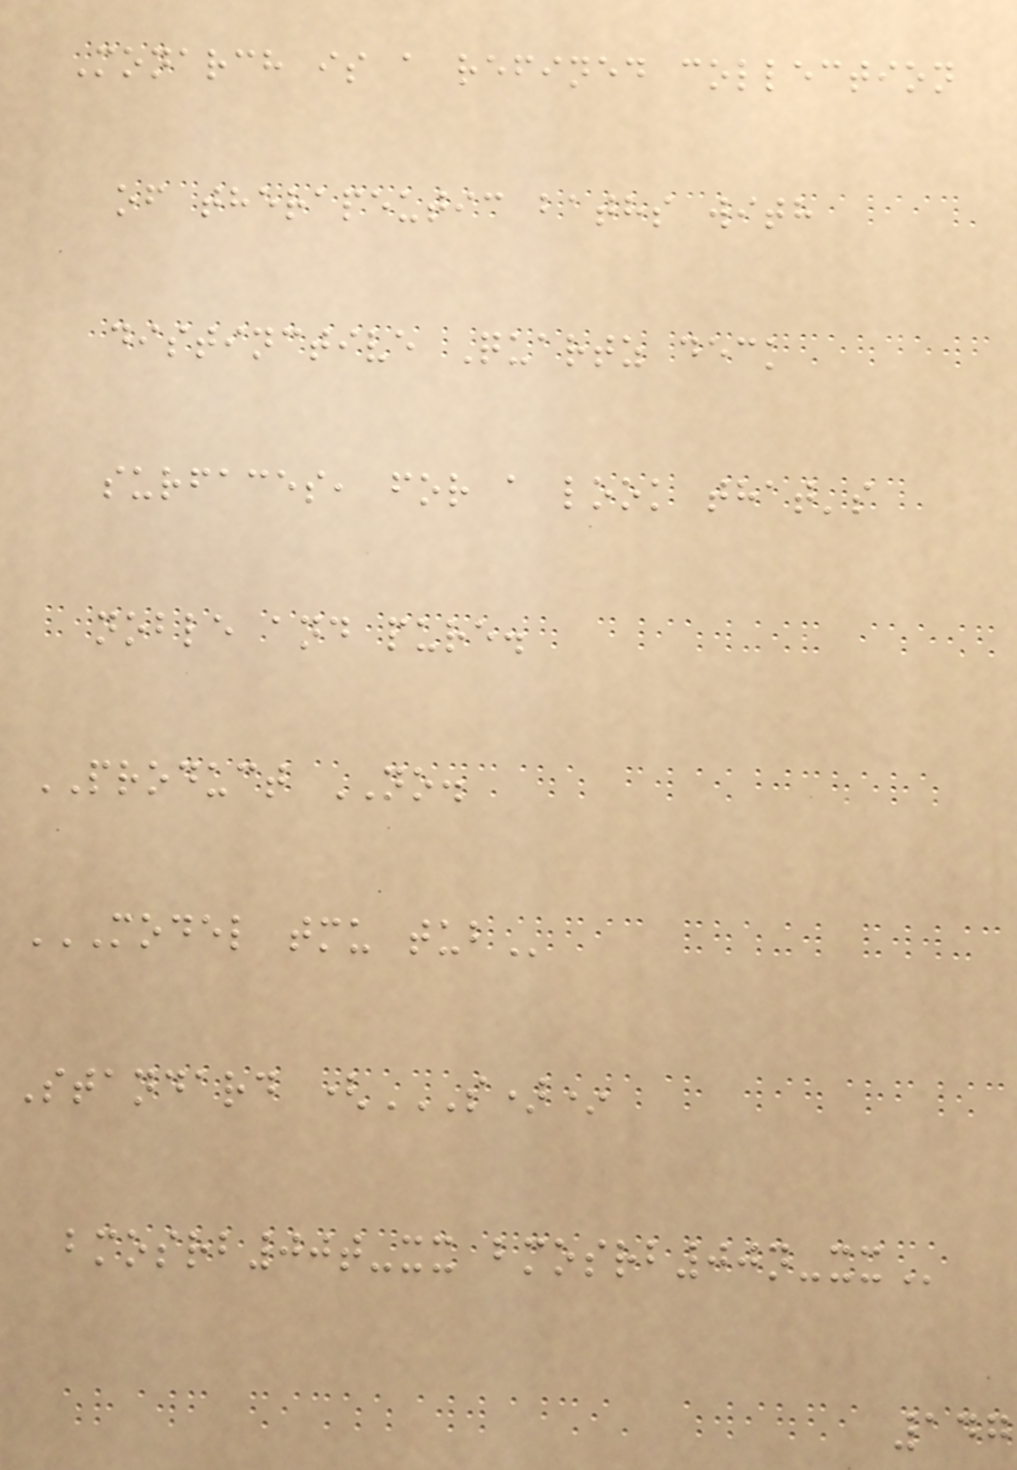Monarch is a refined collection
of therapeutic baths with
distinctive Quartz deck
surfaces, for a look that's
noble and pure.
PRODUCT NO.
MODEL TMU TUB
Standard (S)*
BMOSRB00T-XX BMOSRB00N-XX
147
